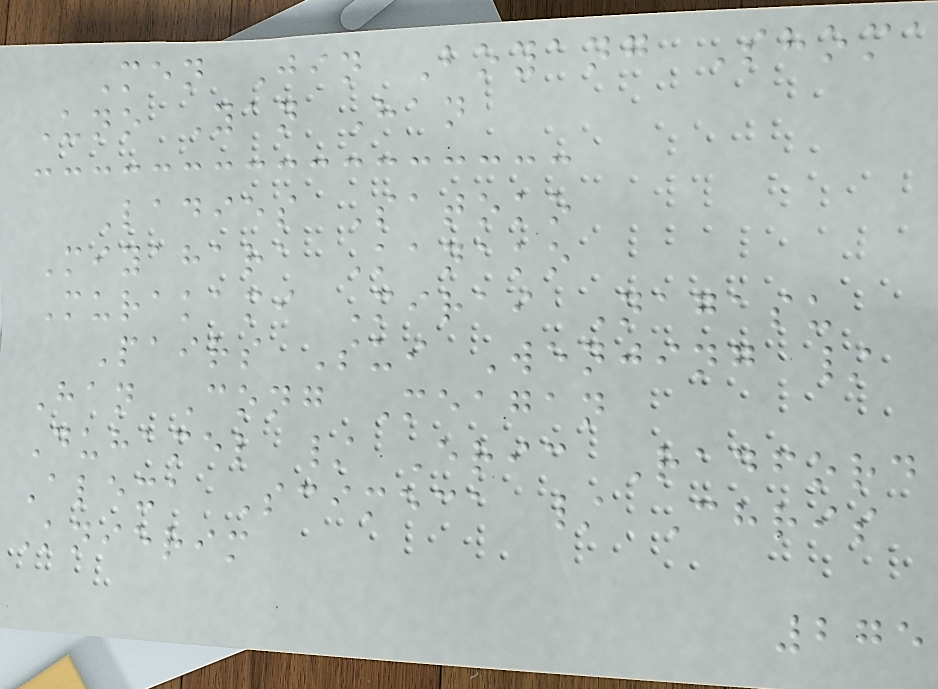Men Jin Boyang Shoma
Uno Yan Han
Ladies Satoko
Miyahara Kanako
Murakami Mirai Nagasu
Pairs Sui Wenjing /
Han Cong Meagan
Duhamel / Eric Radford
Alexa Scimeca / Chris
Knierim
275
